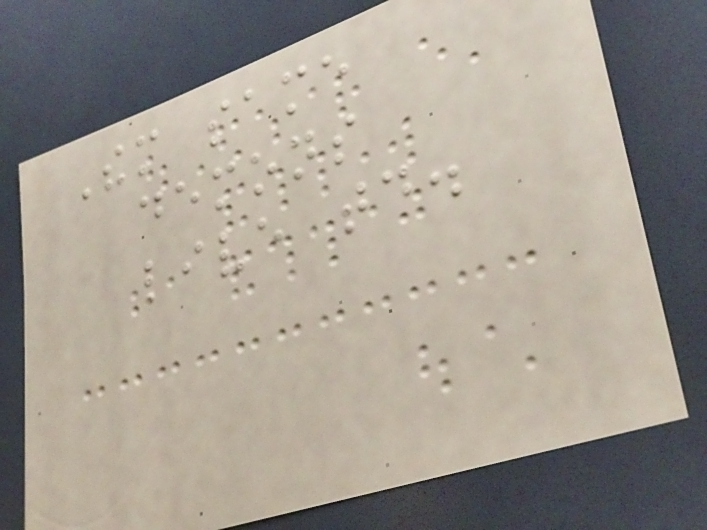Them same
demons
live today.
